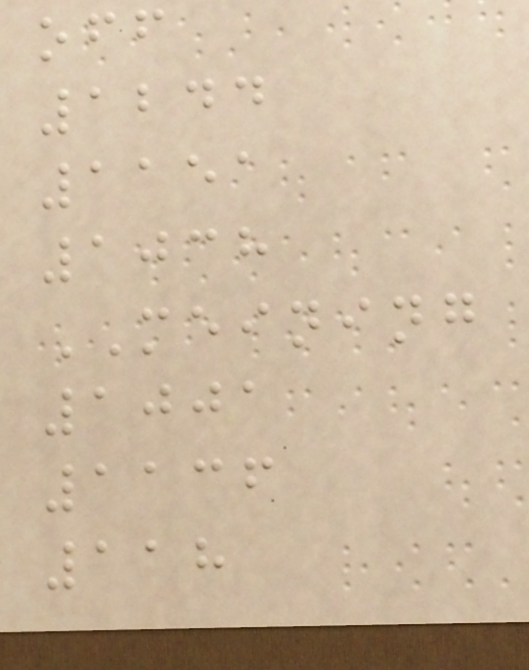off
1244
1151
1038
MEINING
1001
1136
118
